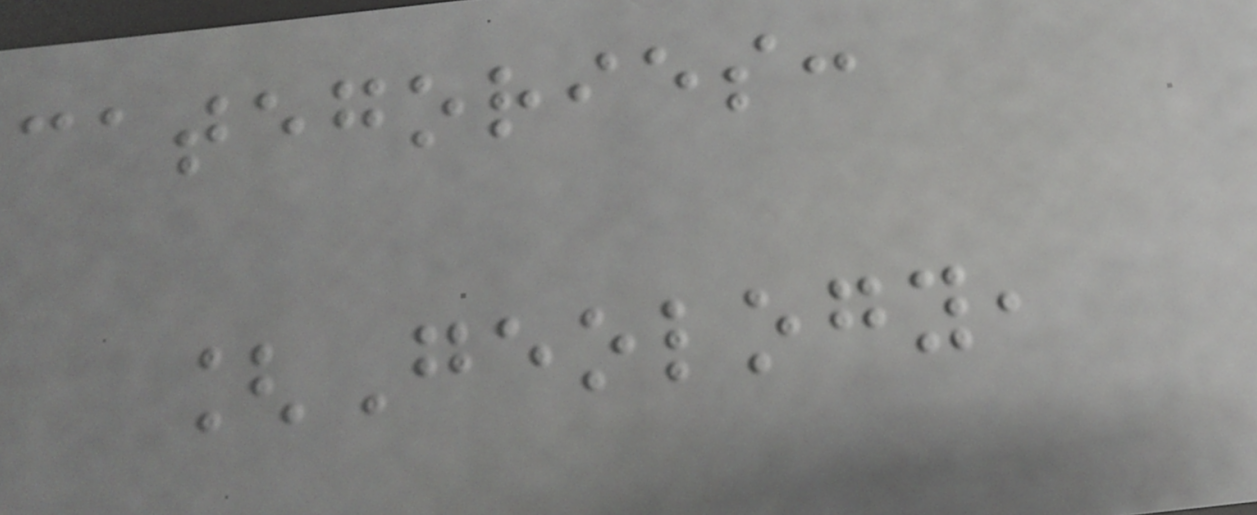categories:
[Geology,
